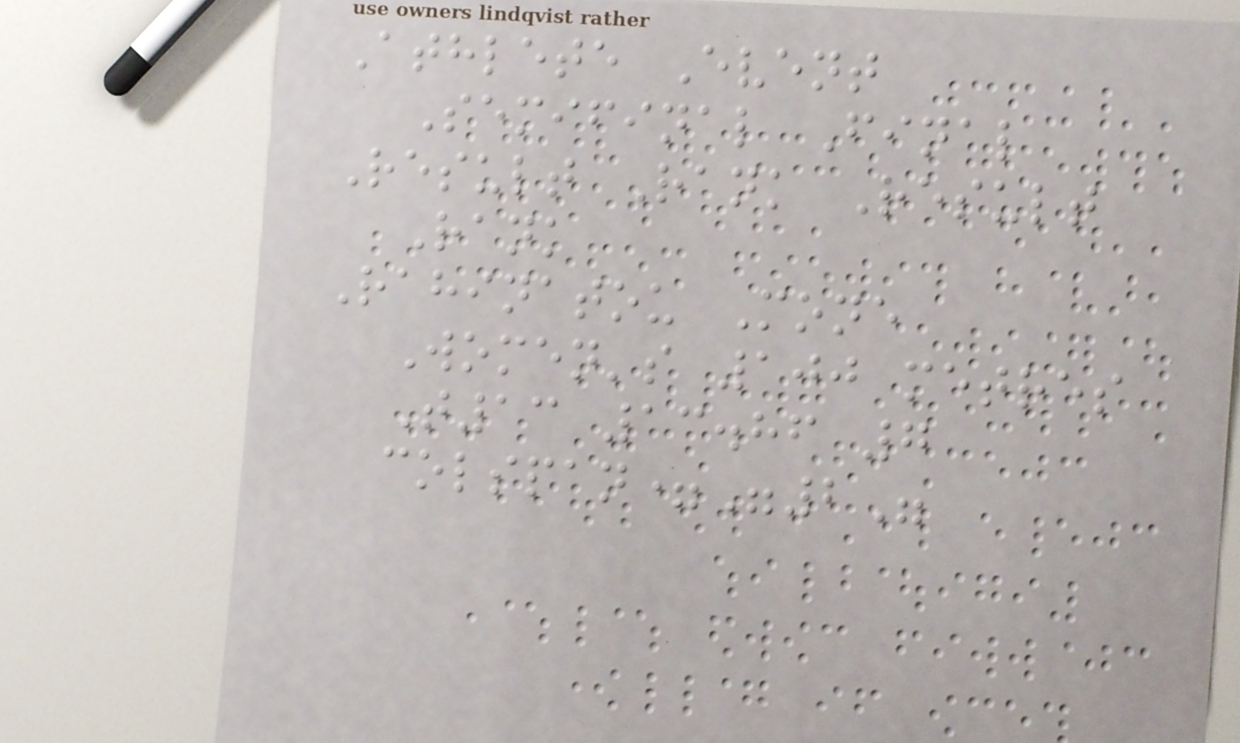Athlete Event
Semifinal Final
Result Rank Result
Rank
Rahinatou Mone
Women's 100 metres
T13 13.86 7
colspan="2"
